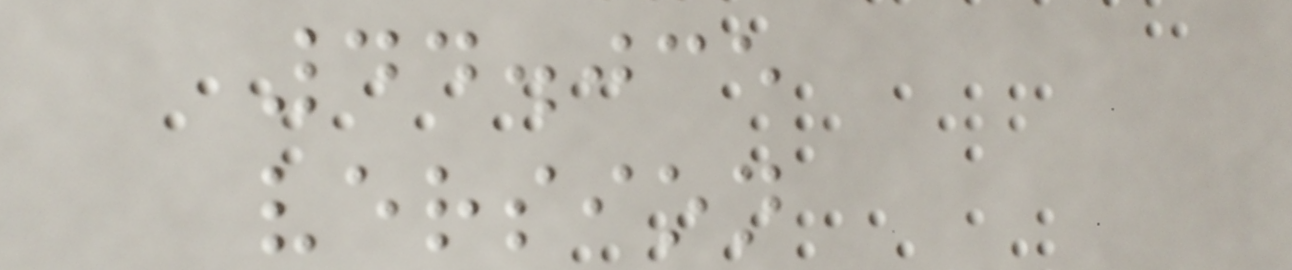44.035
version
